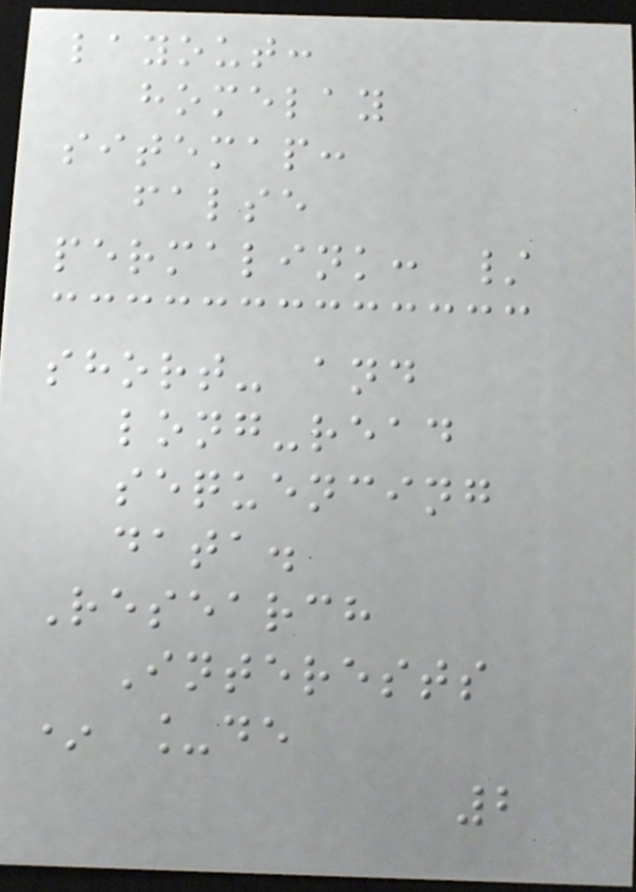layout:
homelay
sitemap:
false
permalink: /
short- and
long-read
sequencing
data.
Research
Interests
* _de
2
